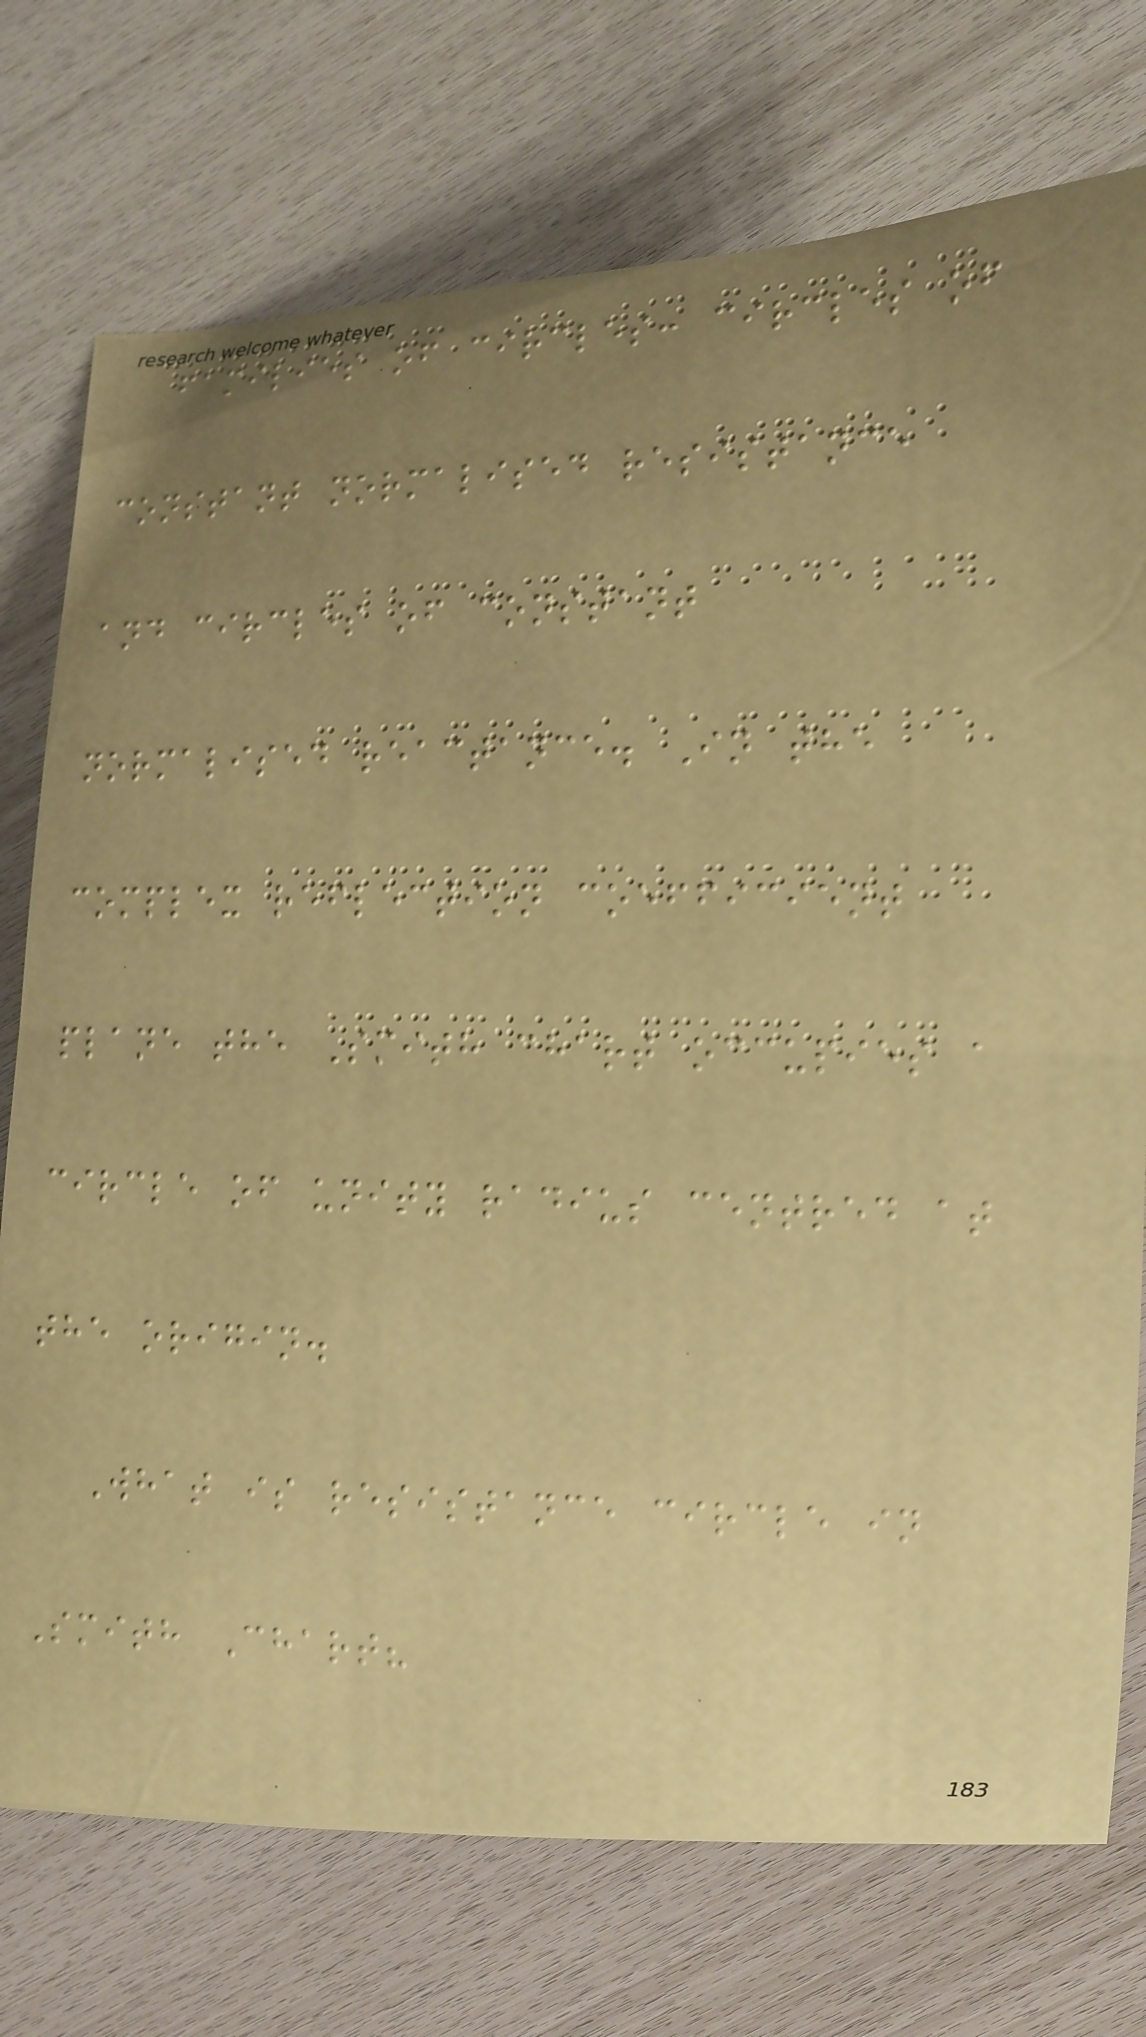families of circles: circles of
constant normalised resistance
and circles of constant
normalised reactance. In the
complex reflection coefficient
plane the Smith chart occupies a
circle of unity radius centred at
the origin.
What is resistance circle in
Smith Chart?
